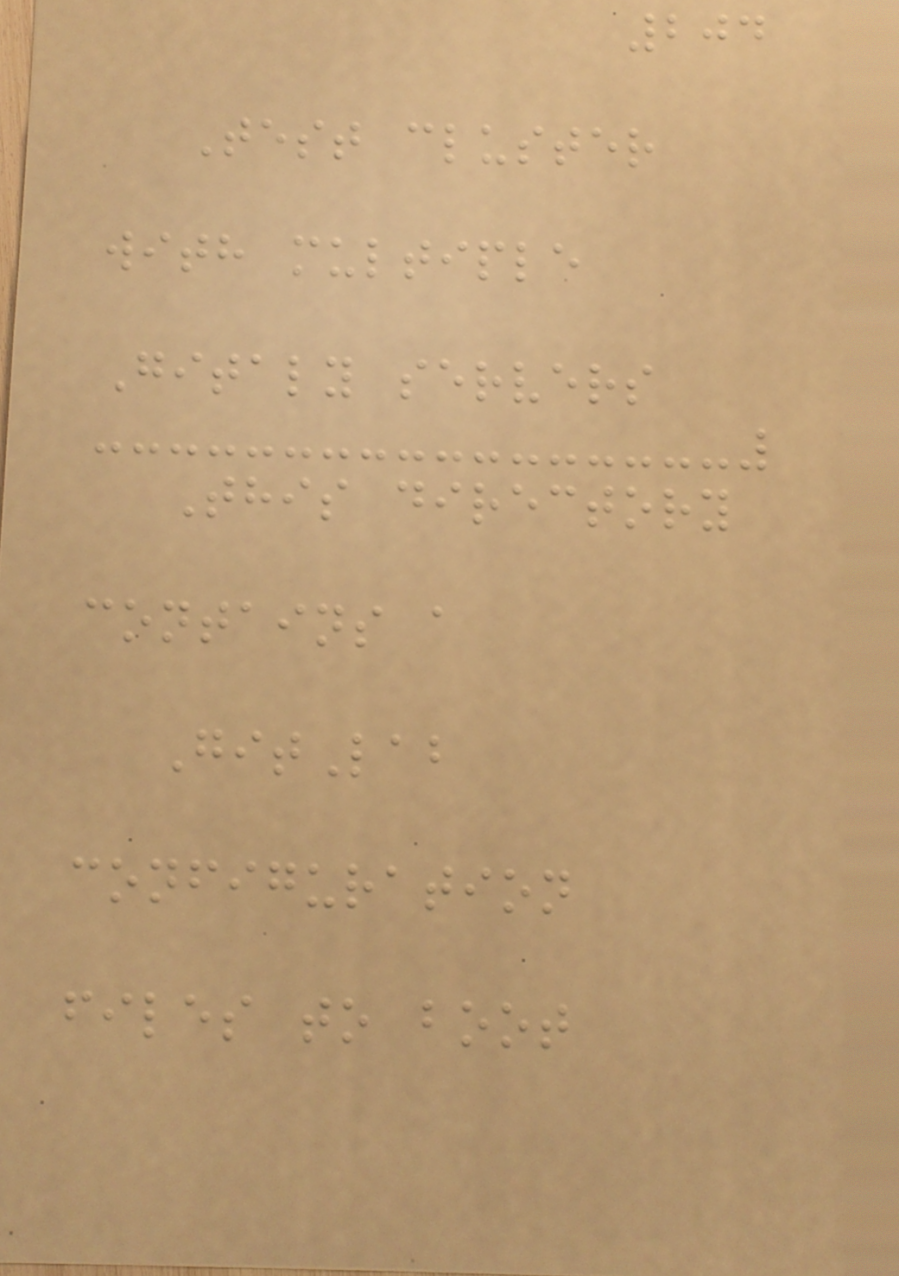204
Test cluster
with multiple
Gitaly servers
This directory
contains a
GitLab
configuration
files to boot
